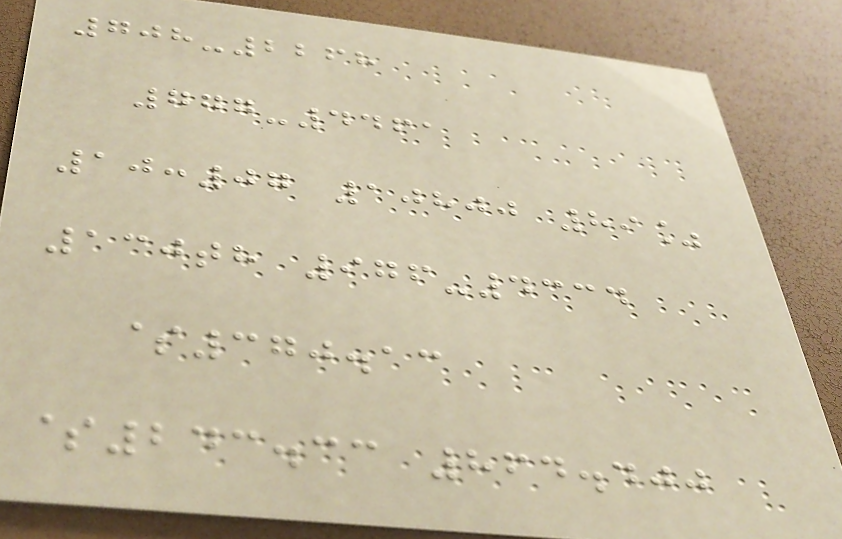708-2268
777-4461
10:07 10800 89%
130th 976-4334
$370.13
$243.33 864.400
